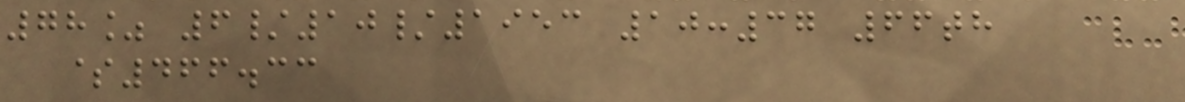78% 6/10/1953 10:37 66th
$466.33
